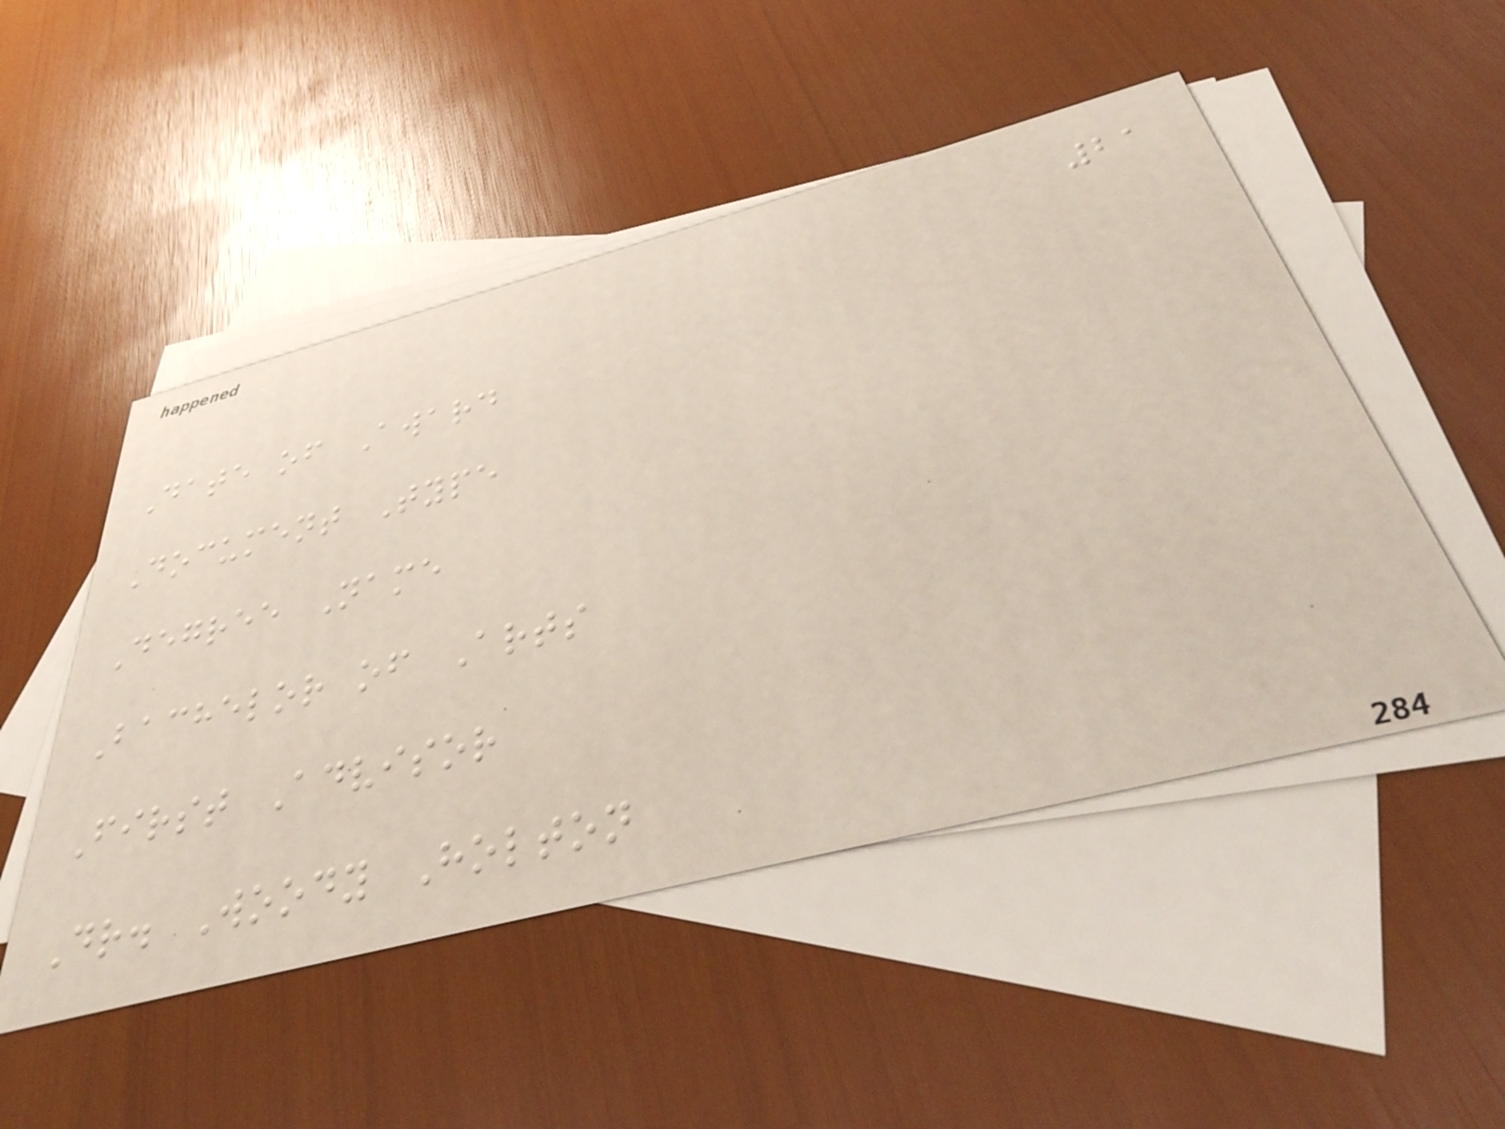21
Date of Award
Document Type
Degree Name
Bachelor of Arts
First Advisor
Dr. Woody Holton
